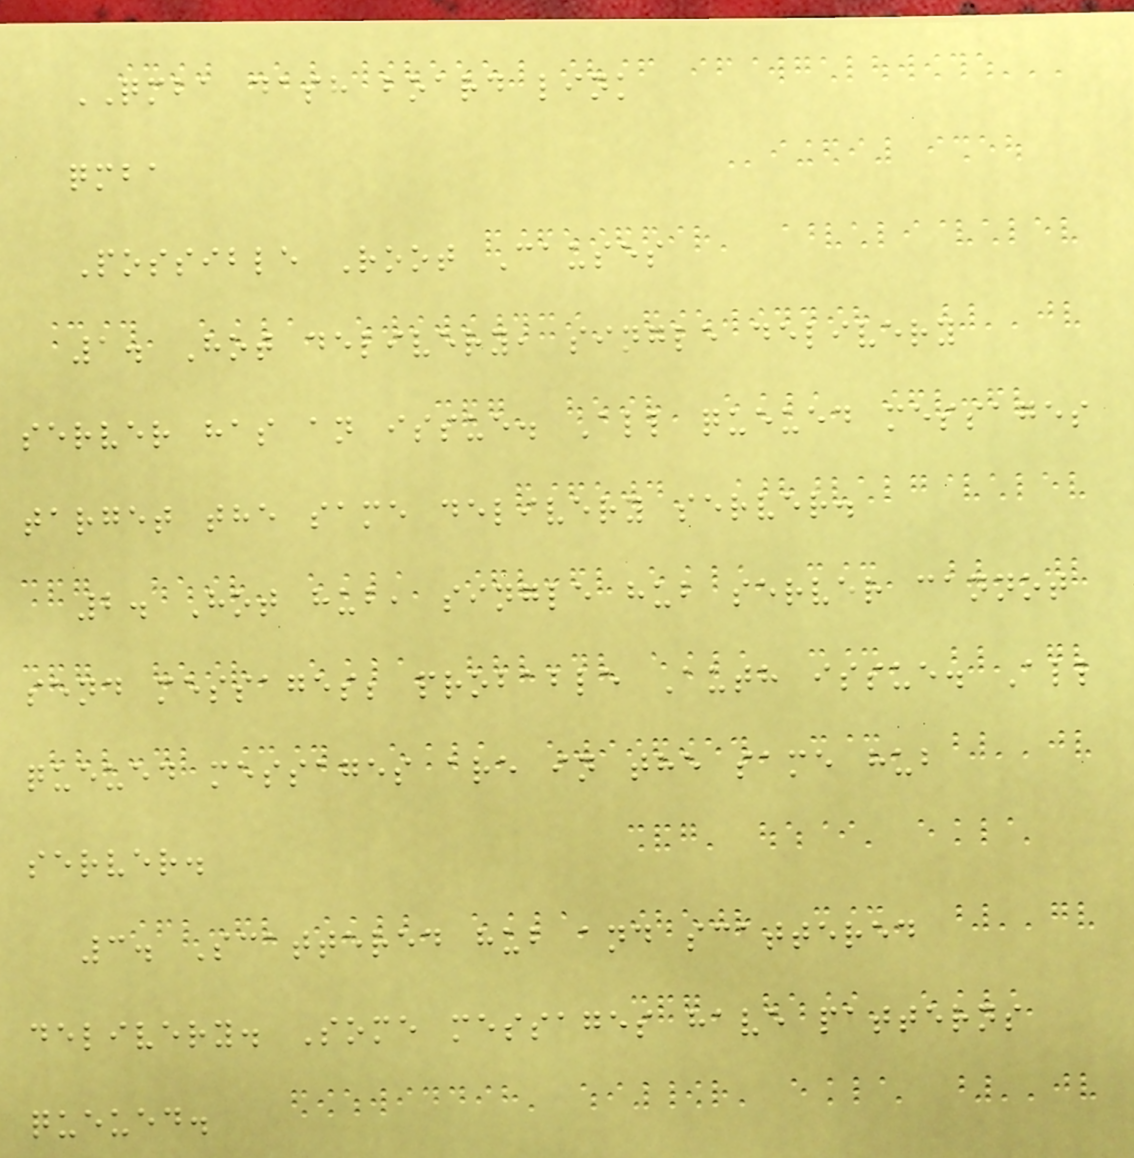QMBA dash board link
qmba
Possible Root Causes
1. Hot delivery, single delivery
server has an issue. All queued messages
target the same delivery server.
2. Hot hub, single hub server cannot
send messages; probable Auth issue. All
queued messages are in the same hub
server.
3. Scattered hub and scattered
delivery. Some messages have patterns
queued.
